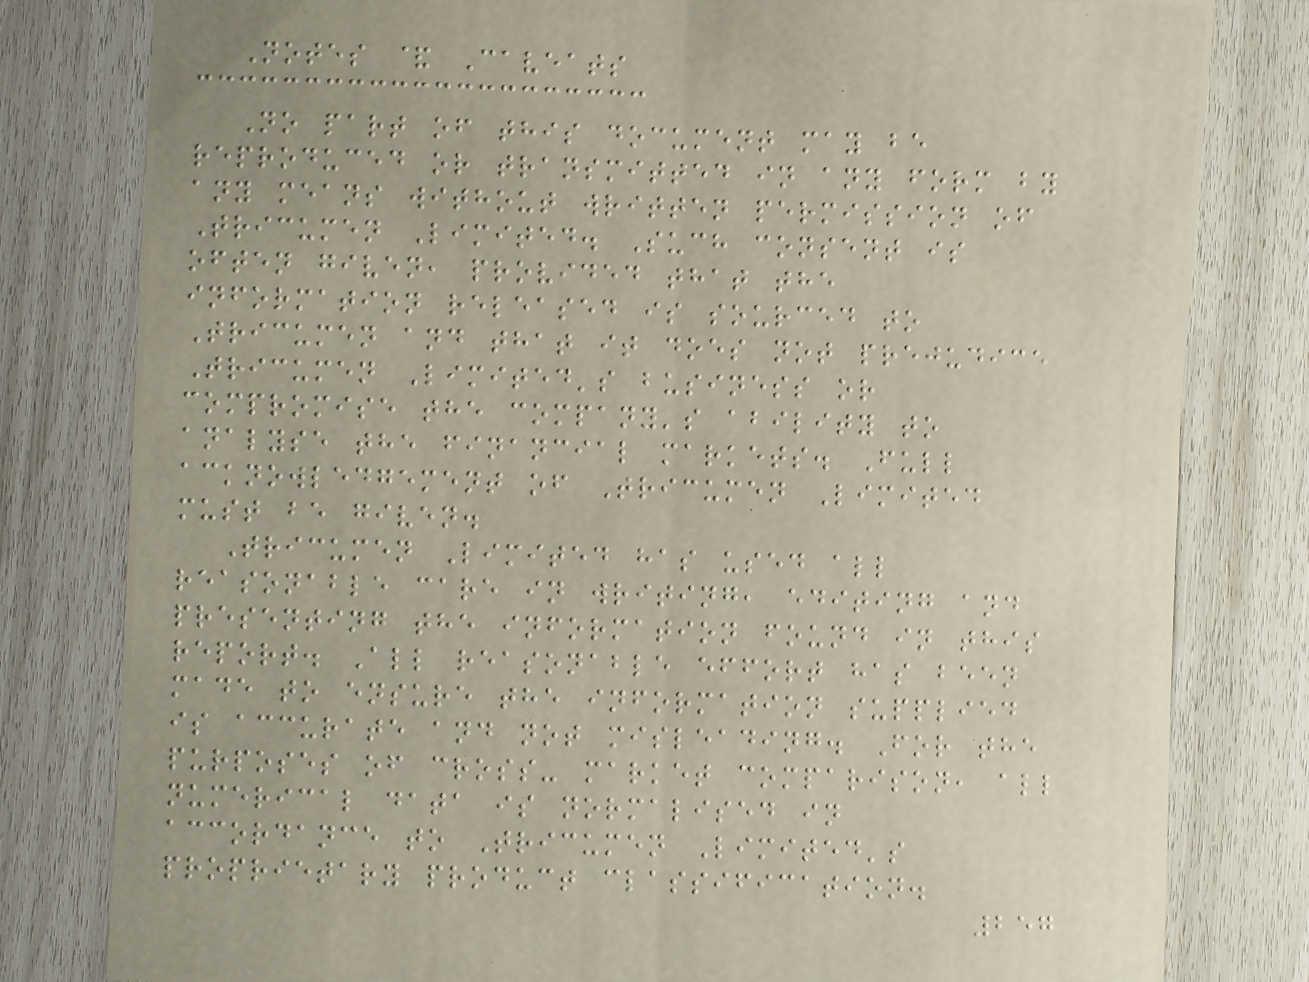Notes & Caveats
No part of this document may be
reproduced or transmitted in any form by
any means without written permission of
Tricumen Limited. Such consent is
often given, provided that the
information released is sourced to
Tricumen and that it does not prejudice
Tricumen Limited's business or
compromise the company's ability to
analyse the financial markets. Full
acknowledgement of Tricumen Limited
must be given.
Tricumen Limited has used all
reasonable care in writing, editing and
presenting the information found in this
report. All reasonable effort has been
made to ensure the information supplied
is accurate and not misleading. For the
purposes of cross- market comparison, all
numerical data is normalised in
accordance to Tricumen Limited's
proprietary product classification.
257
